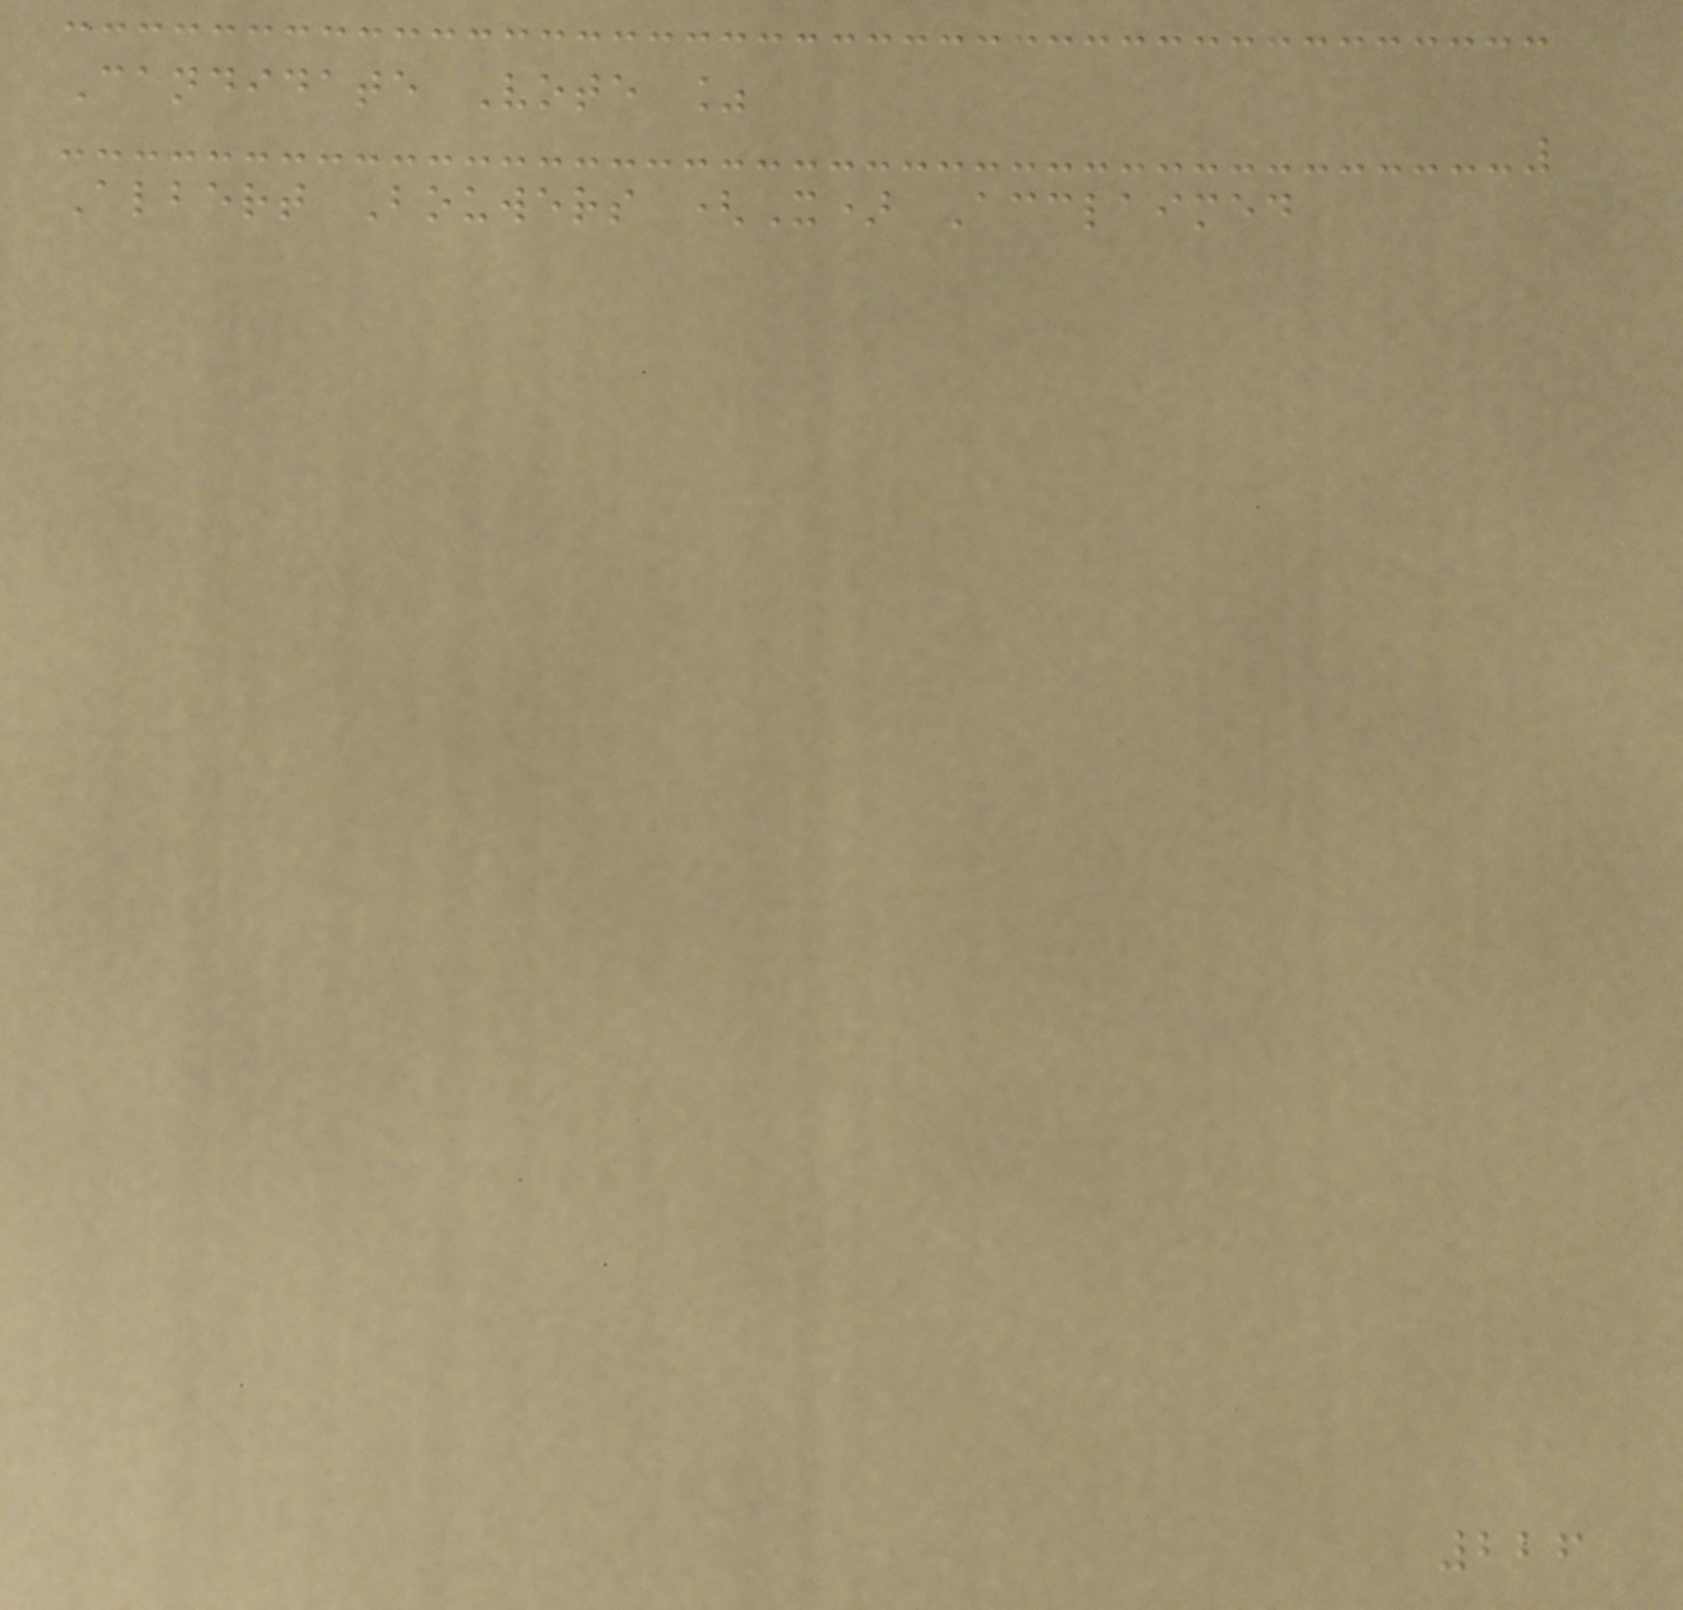Candidate Vote %
Albert Bouwers (X) Acclaimed
226
